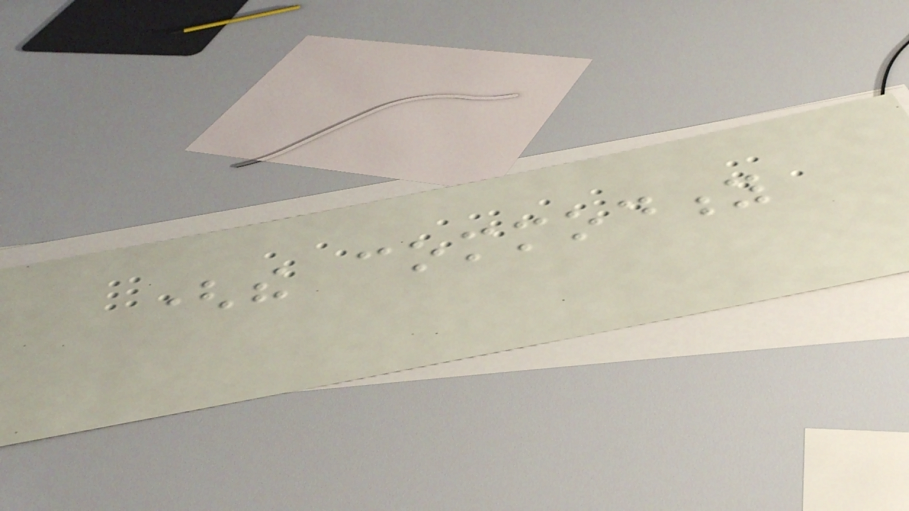(the commodity
